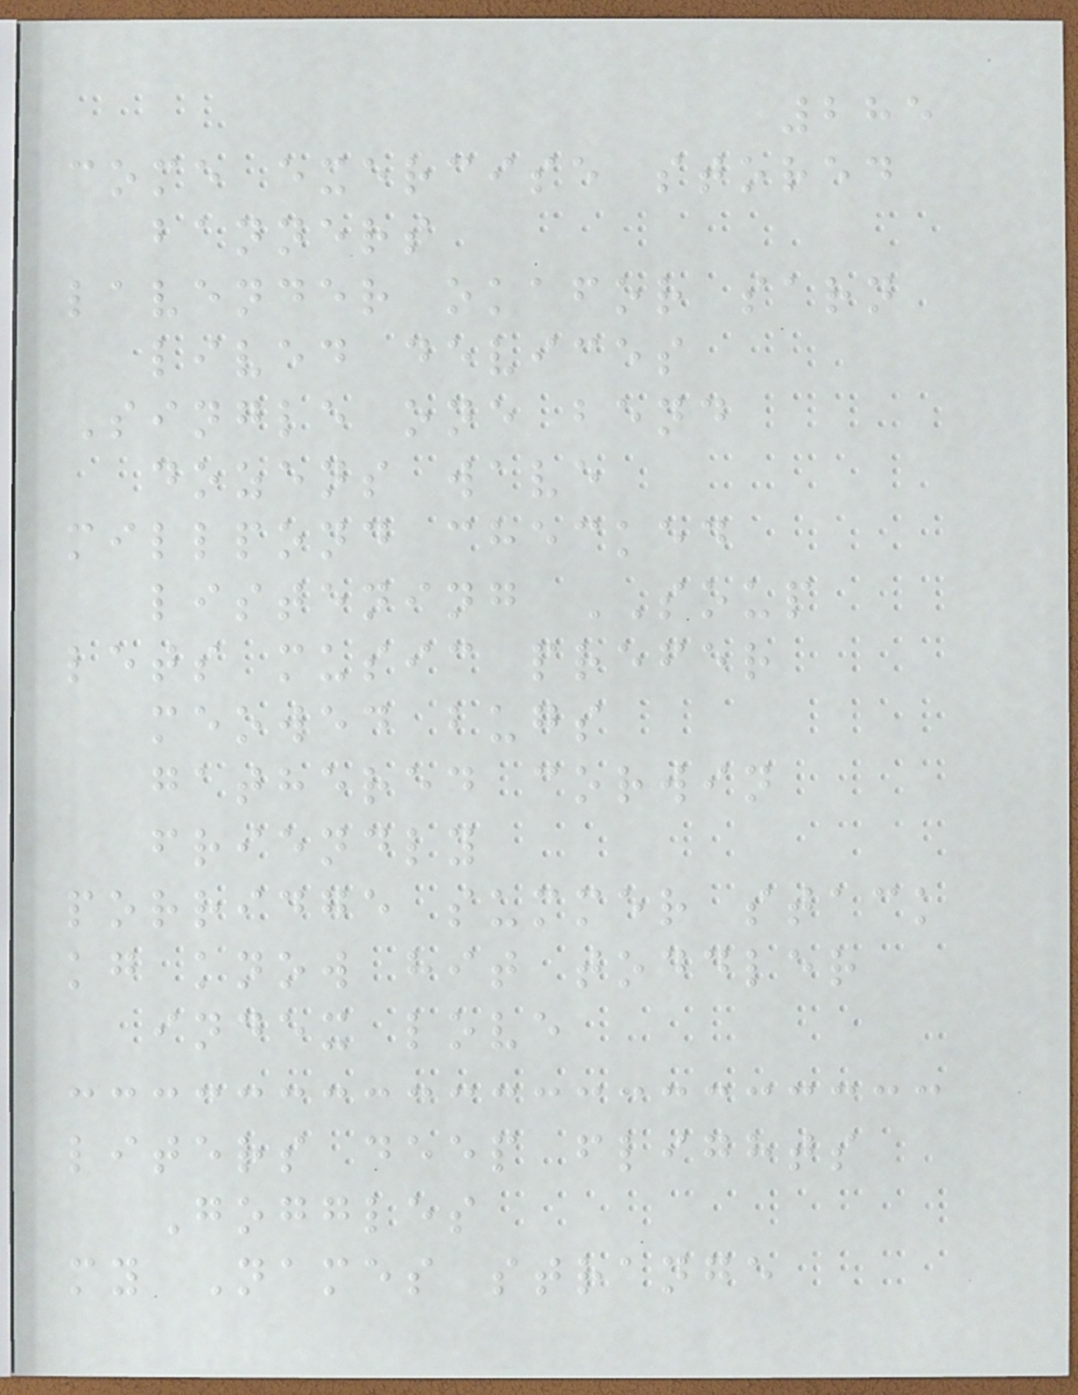285
come exercise stored
banners
lavender okafor sarn
lived devices
Single one bend
dozens wave
millpond checked
listening SOUP
lets music prefer
meowed bugs
gathered corwin
friendly
porridge summer stack
kg know hit toddler
index love
liters deep flights
Goggles
my Names strange
